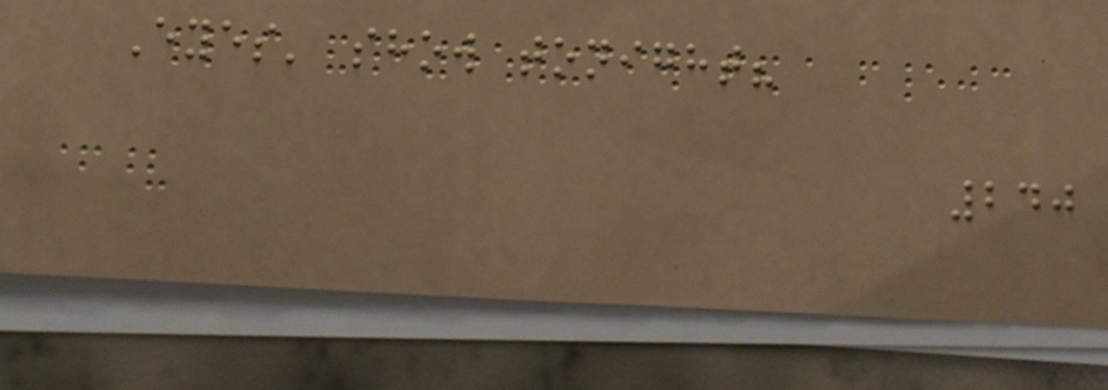Eyes' show tonight?
240
